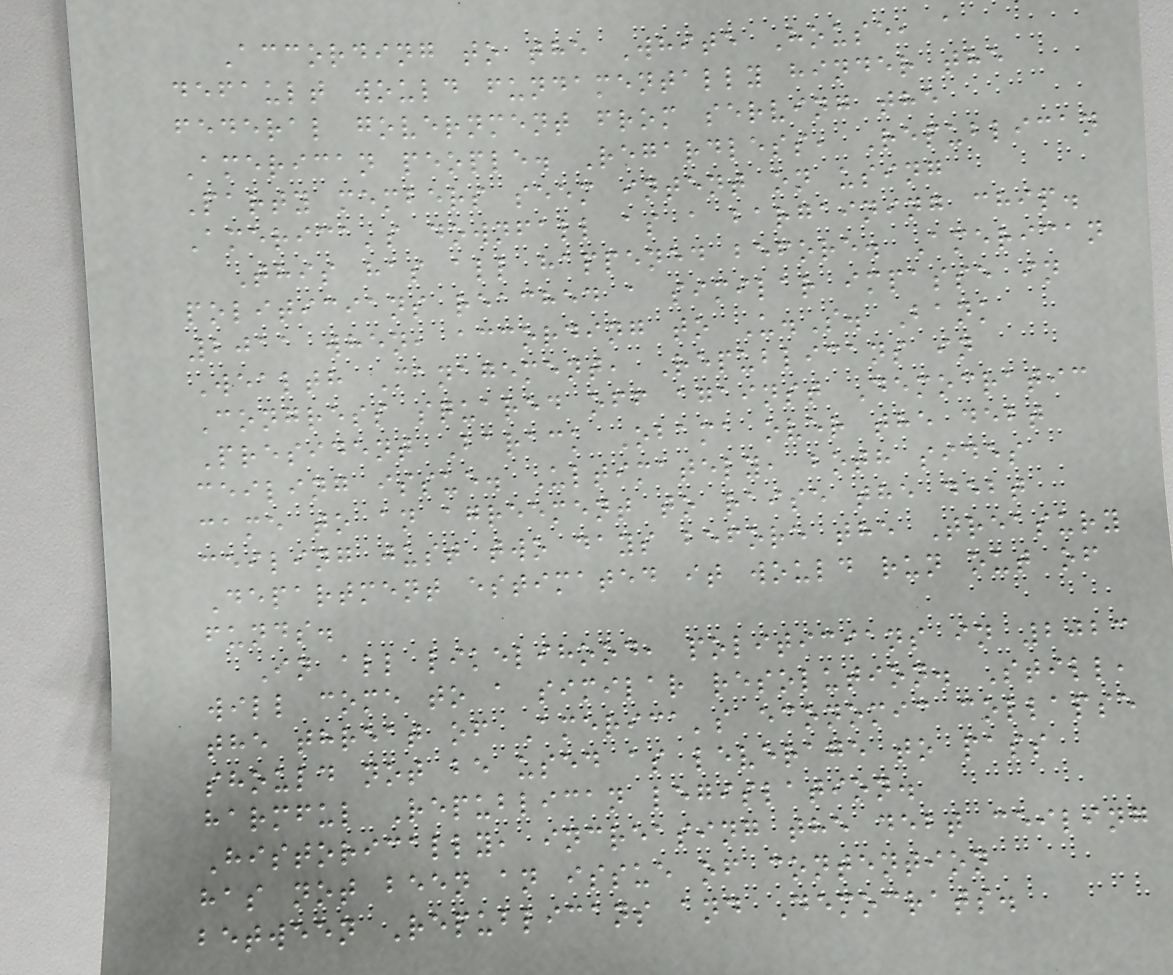According to the White House, a
default would fundamentally hinder the
federal government from serving the
American people. Regardless, Republican
Party members seem intent on using
America's downfall as a bargaining chip.
This has all happened before. American
politicians reached a similar impasse in
2011 when, according to U.S. Bank
Wealth Management, Republicans in
Congress squared off against Democratic
President Barack Obama over the debt
ceiling issue. Ultimately, both sides
came to an agreement to raise the debt
ceiling just two days before the Treasury
Department estimated it would run out of
funds.
In all likelihood, politicians in 2023
will come to a similar resolution. Still,
the threat of America's economic collapse
should not be used as leverage to pass
harmful Republican legislation.
Historically, increasing the debt ceiling
has not been an issue of contention
between Republicans and Democrats.
